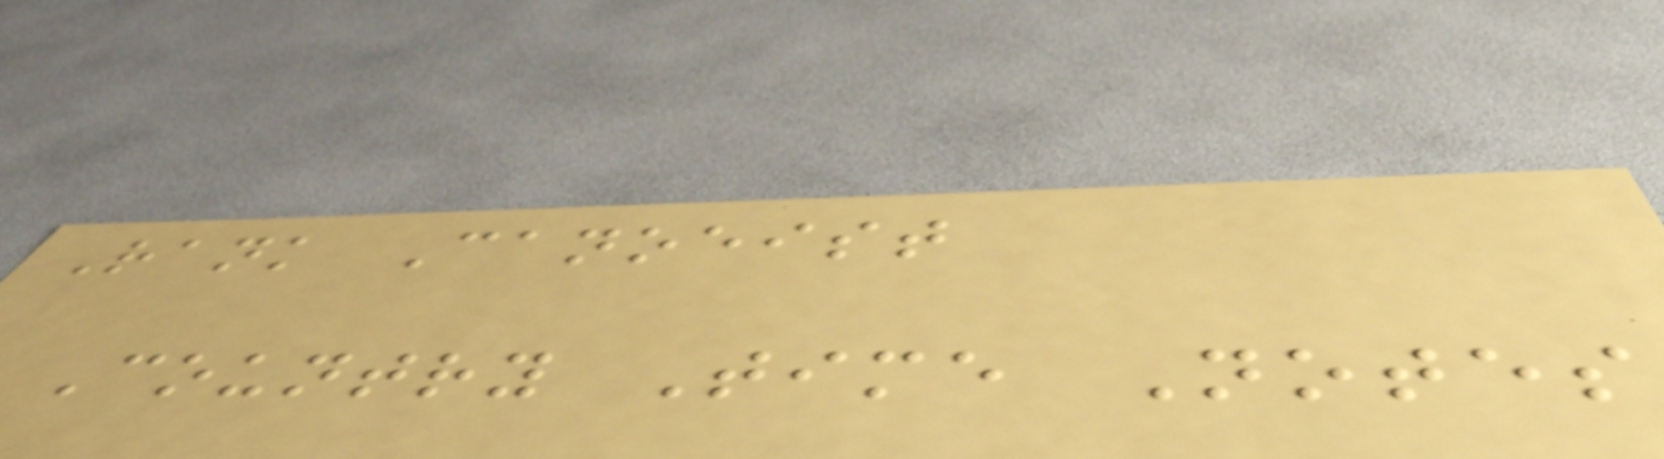Rank Canoeist
Country Time Notes
